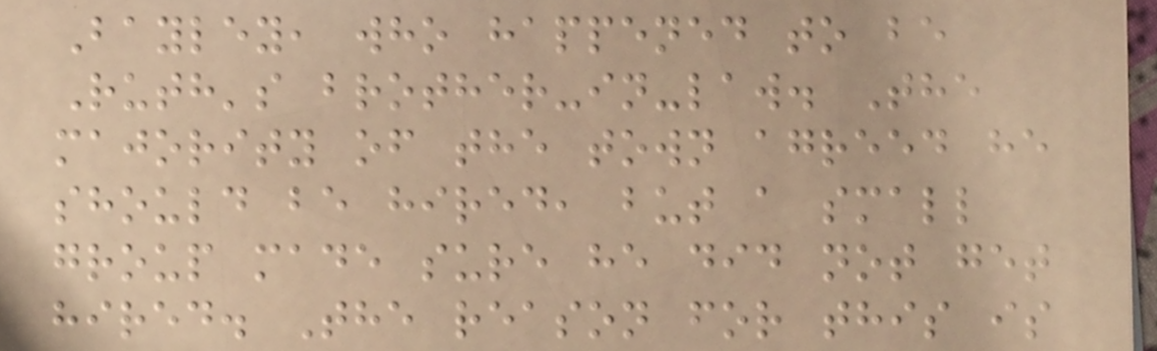Bayley, who happened to be
Ruth's brother-in-law. The
majority of the town agreed he
should be hired, but a small
group made sure he did not get
hired. The reason for this is
